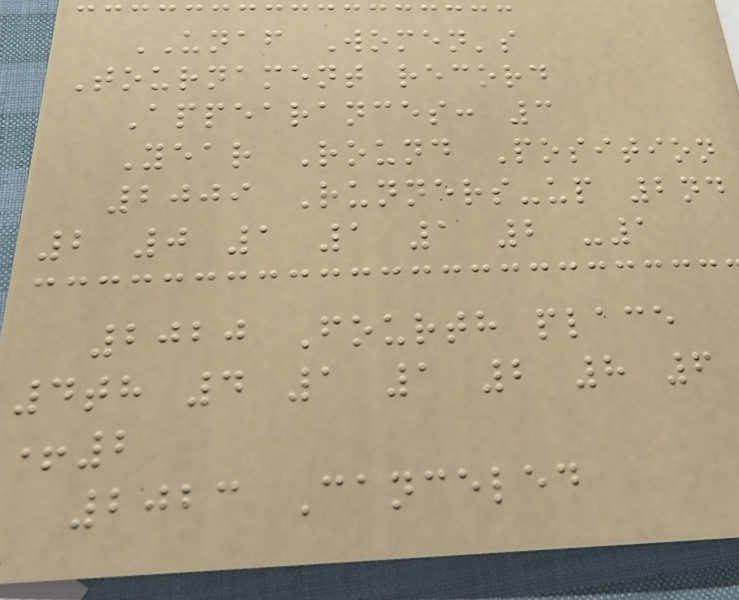UNAF Women's
Tournament record
Appearances: 3
Year Round Position
2009 Runners-up 2nd
2 0 1 1 1 2 -1
2020 Fourth place
4th 4 1 1 2 8 6
+2
2023 Canceled
